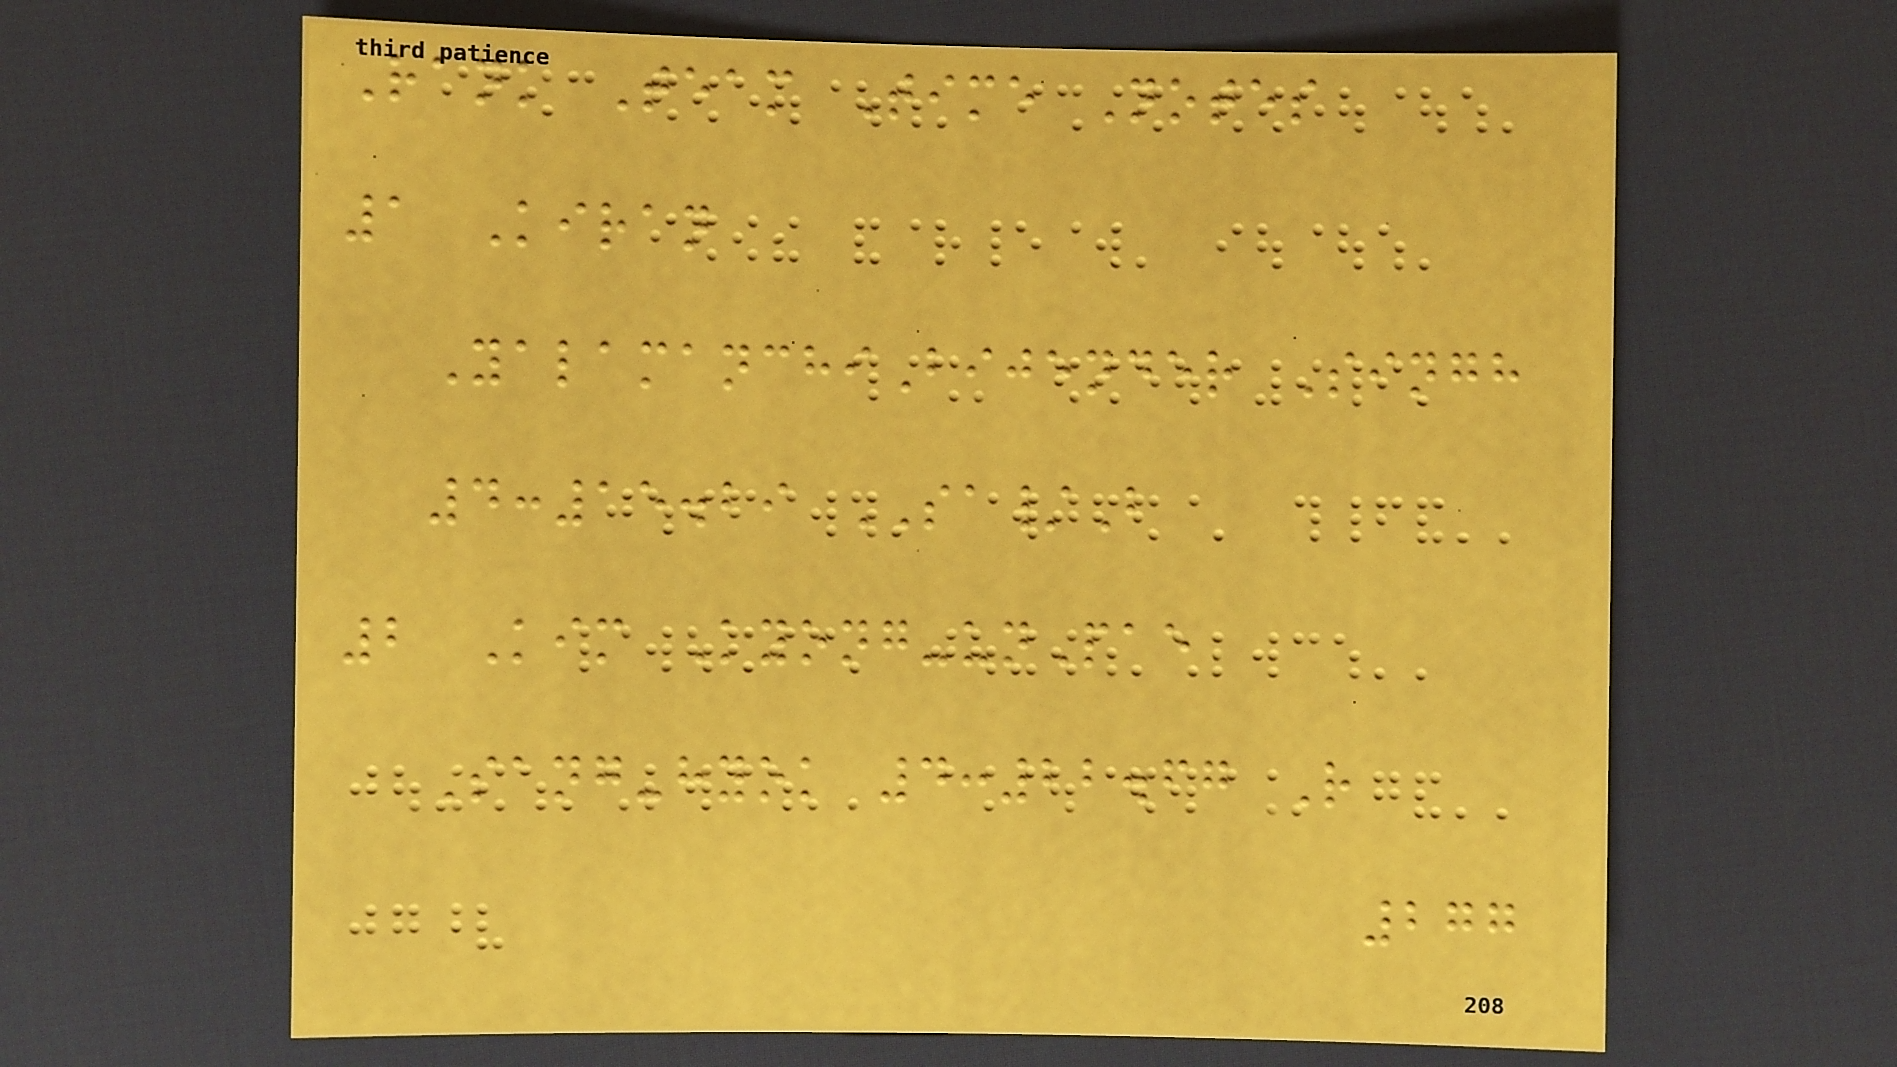Rank Team Time Notes
1 Kiran
YalamanchiBijender Singh
4:15.29 SA/B
2 Kim Kyong-unPae
Sang-hyok 4:22.67 R
277
